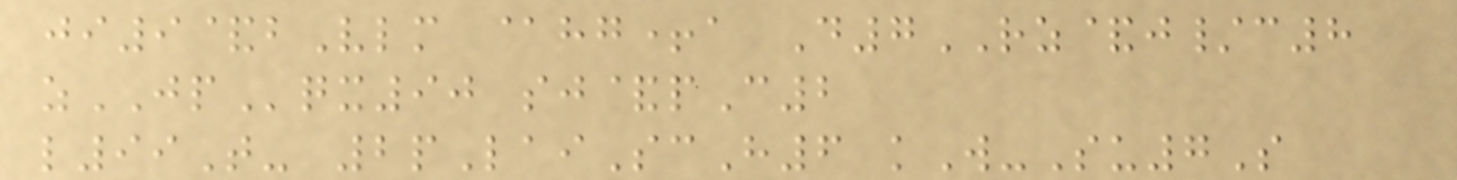ji9&bVlm @hg+a D7RZ&j/c8
zJPqx90 sj&pC2
l99T- 2pLaiScH6 kW-Su7S
